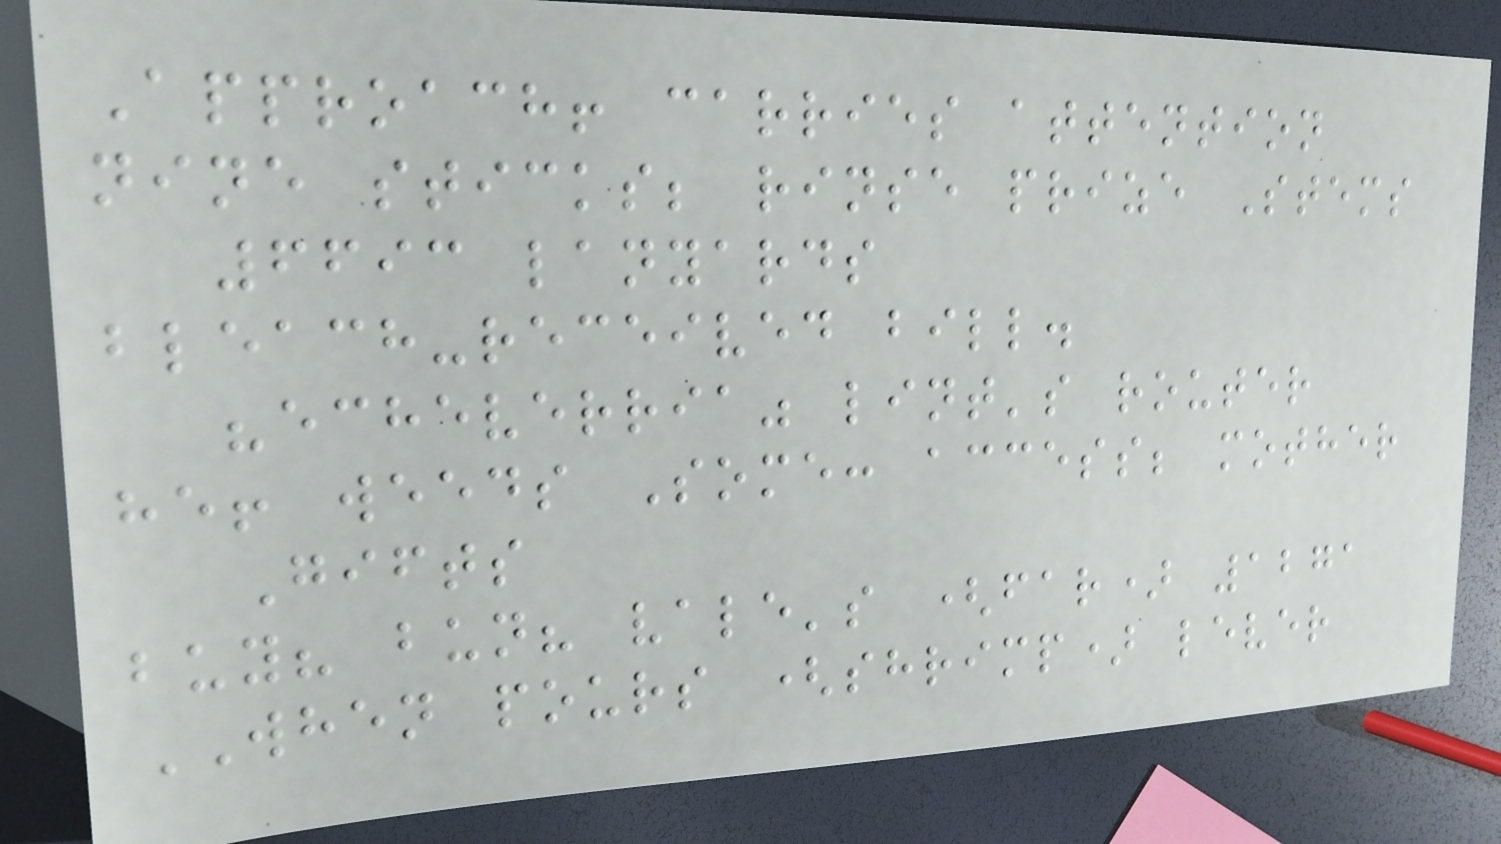Approach! carries attention
nine sticks; rinse prize Stems
6693 lanyards
bleach-received bill.
"echeverria" lint's router
he! weeds Some: access; mother
Gifts
buy? bun? vale's (far) 1271
WHEN pours (shrimp) lever
